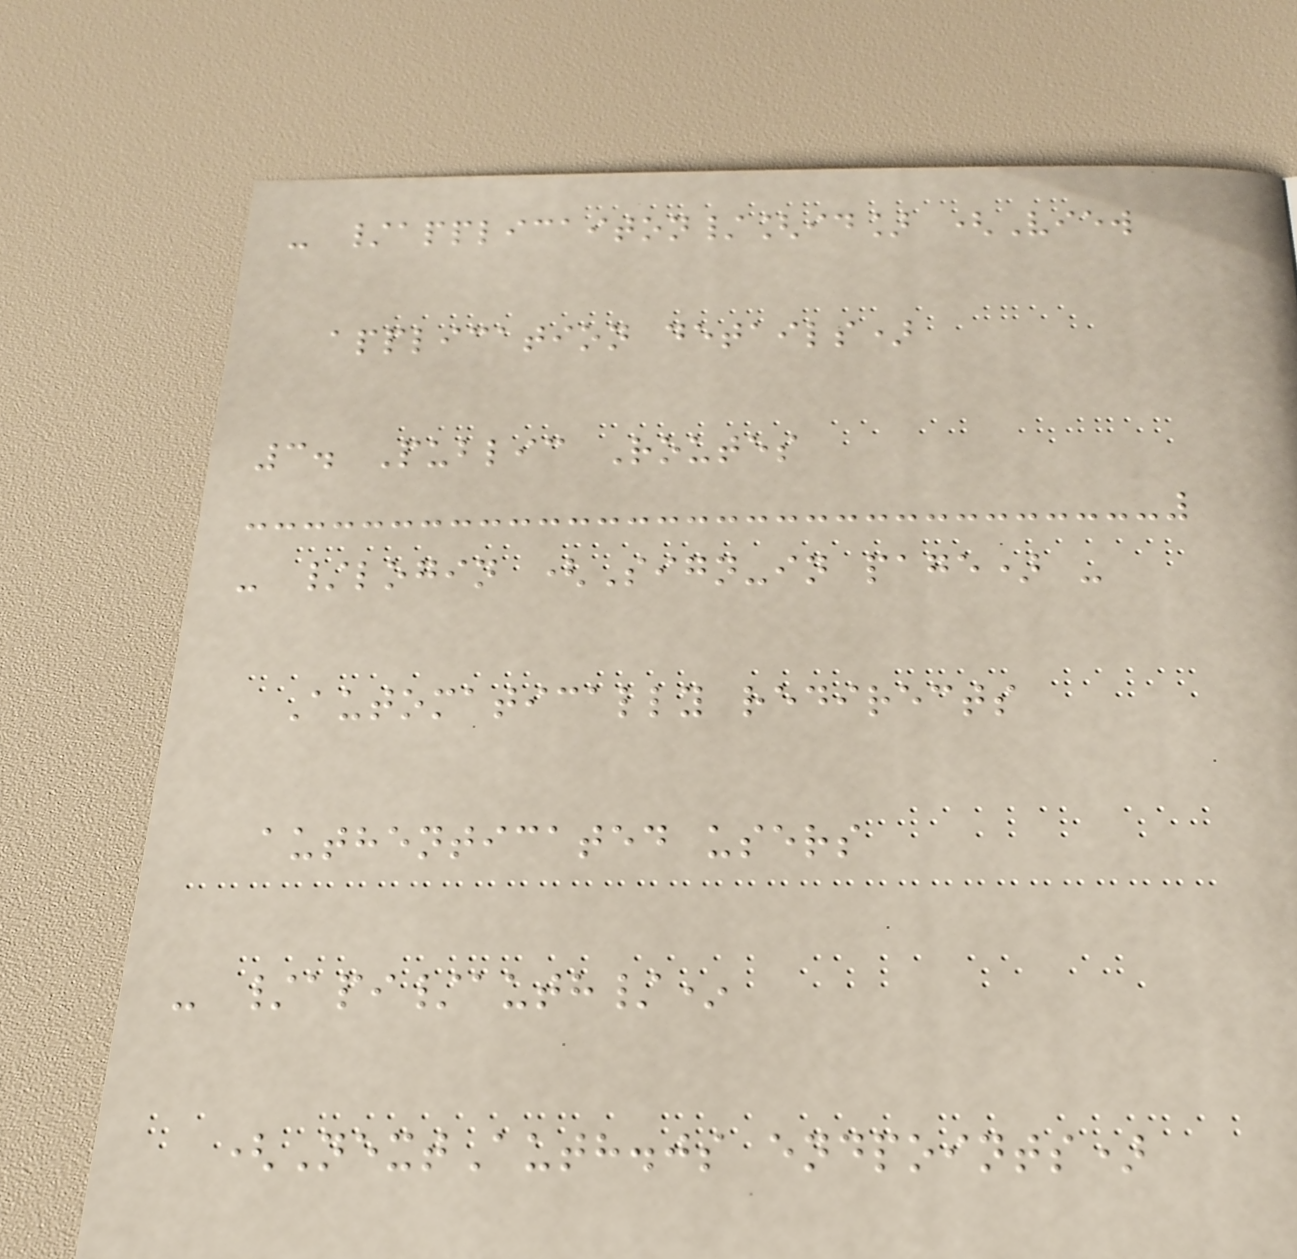- /applicaiton/[id] (View
application details)
3. Public Routes
- /login (Sign-in page) -
Automatically redirects
authenticated users
- /api/auth/*
(NextAuth.js endpoints)
